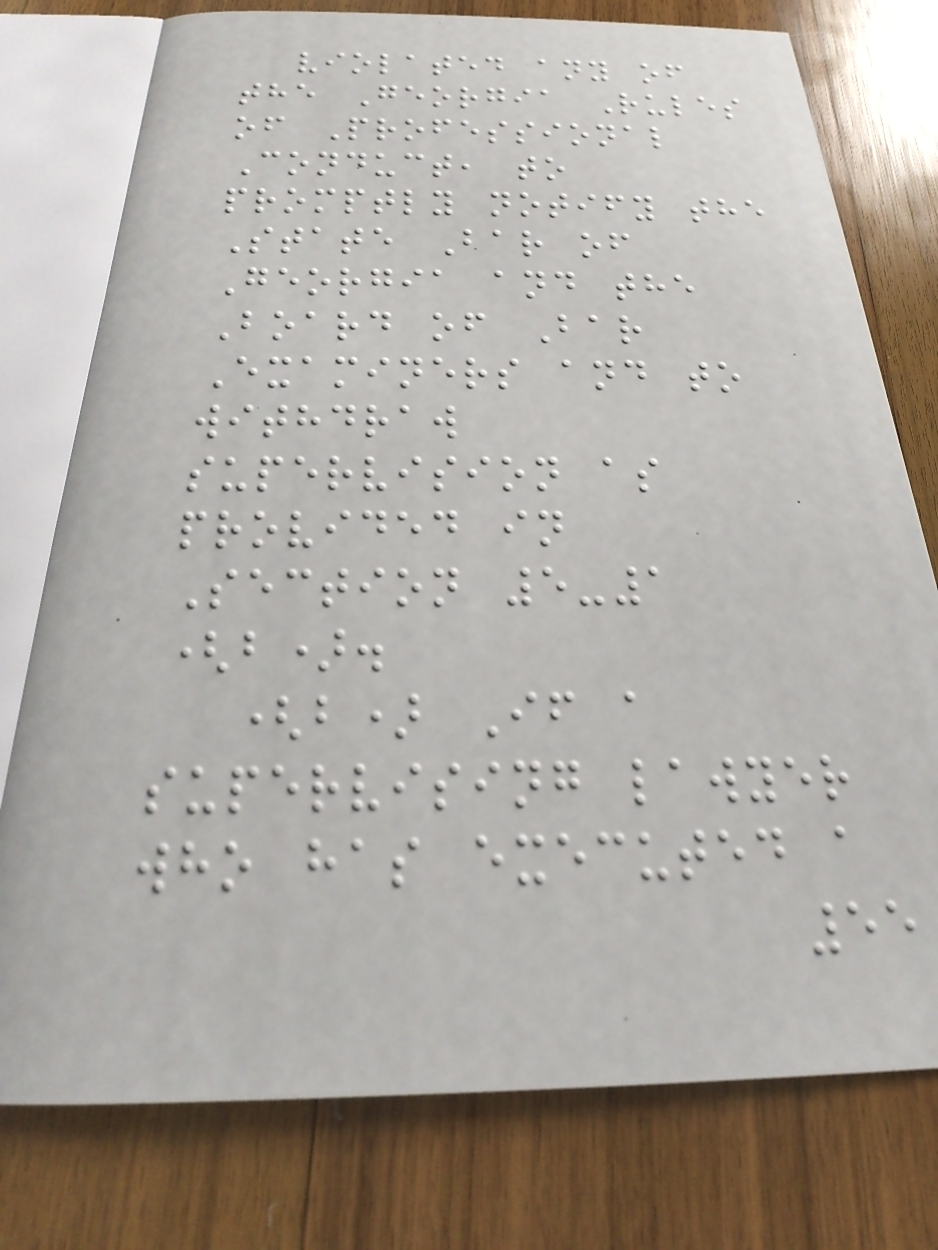violated any of
the Georgia Rules
of Professional
Conduct, to
promptly notify the
State Bar of
Georgia and the
Board of Bar
Examiners and to
withdraw
supervision as
provided in
Section 5-1
(b).
(b) If a
supervising lawyer
who has executed a
55
